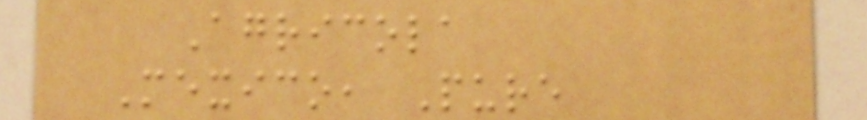Agricola
Mexico, Pure
